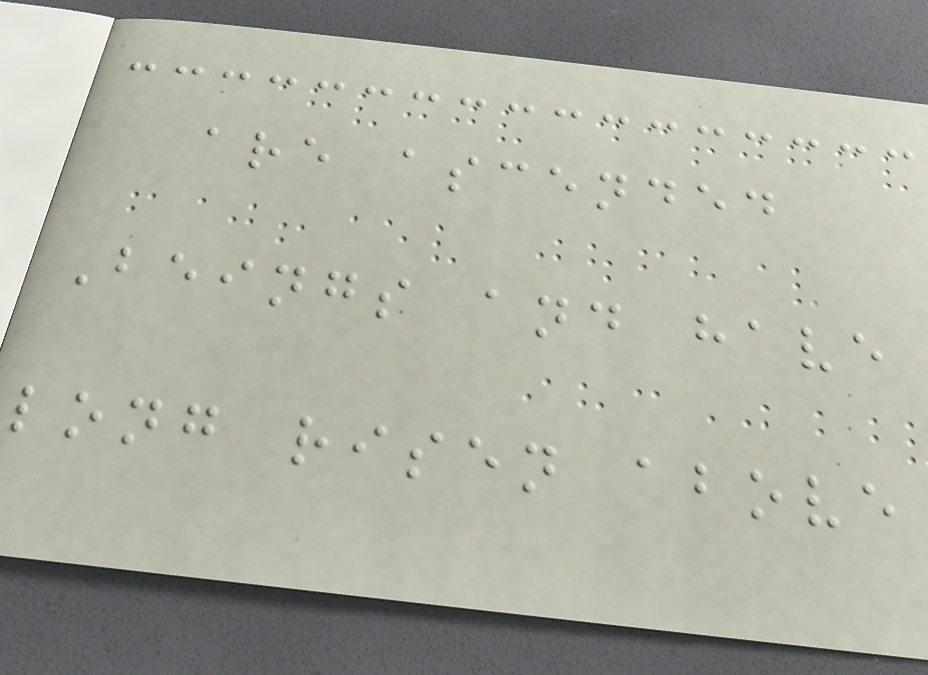are ascended
Beings and have
long risen above
